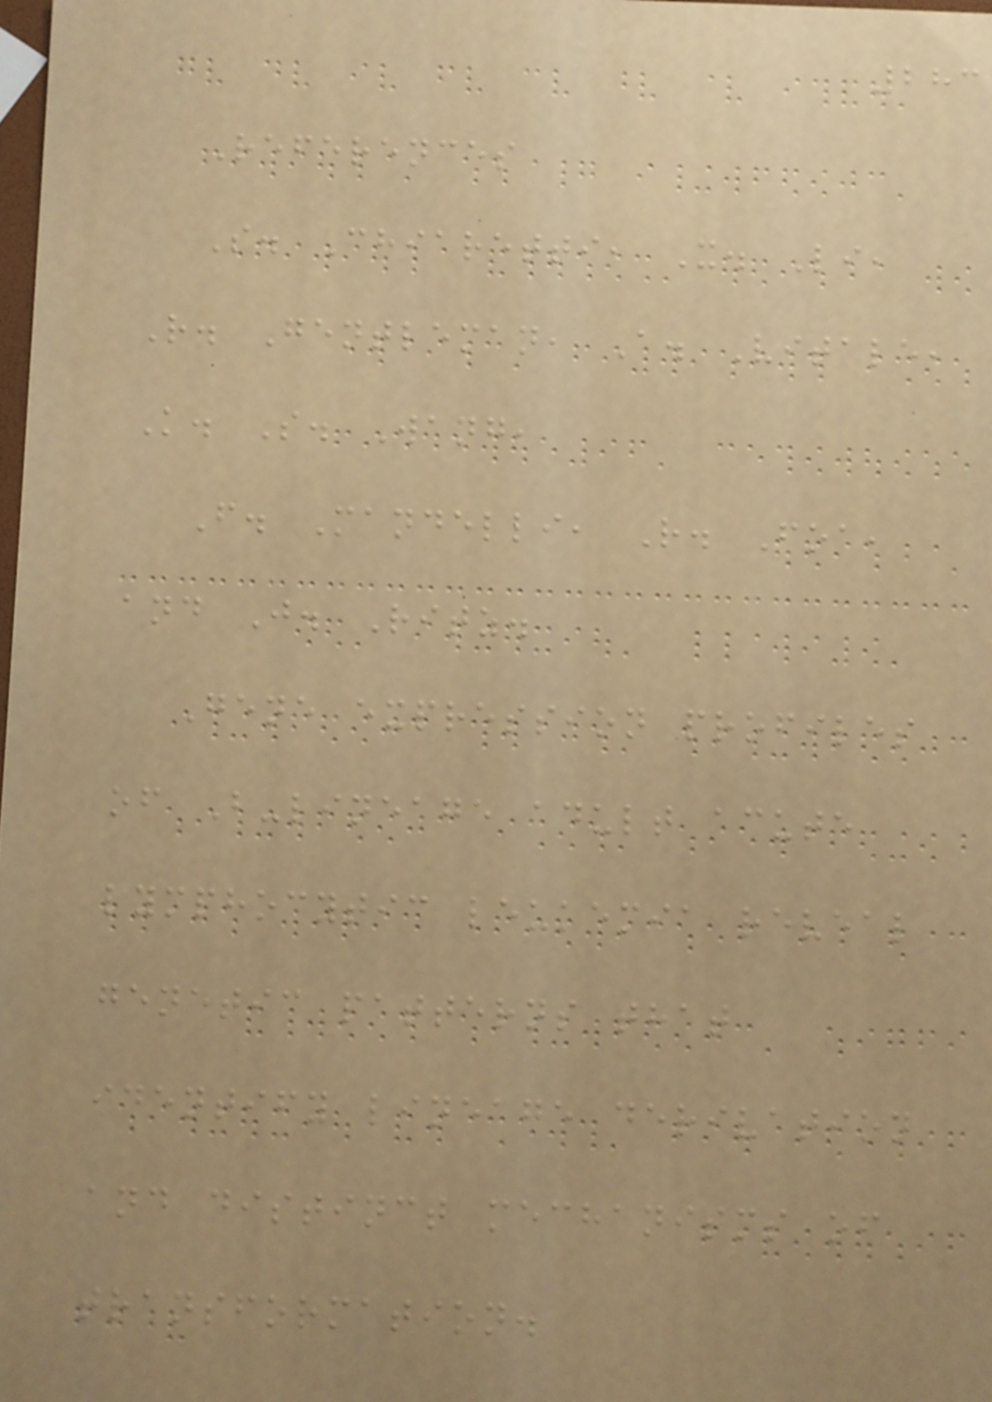283
References
S. Chiaretti, X. Li,
R. Gentleman, A. Vitale,
K. S. Wang,
F. Mandelli, R. Foa,
and J. Ritz.
Gene expression profiles
of B-lineage adult acute
lymphocytic leukemia reveal
genetic patterns that
identify lineage derivation
and distinct mechanisms of
transformation.
